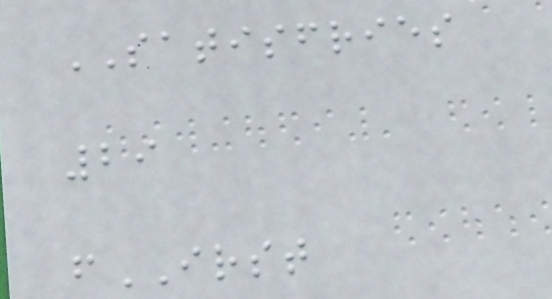SATISFRIES
29
fIRST
